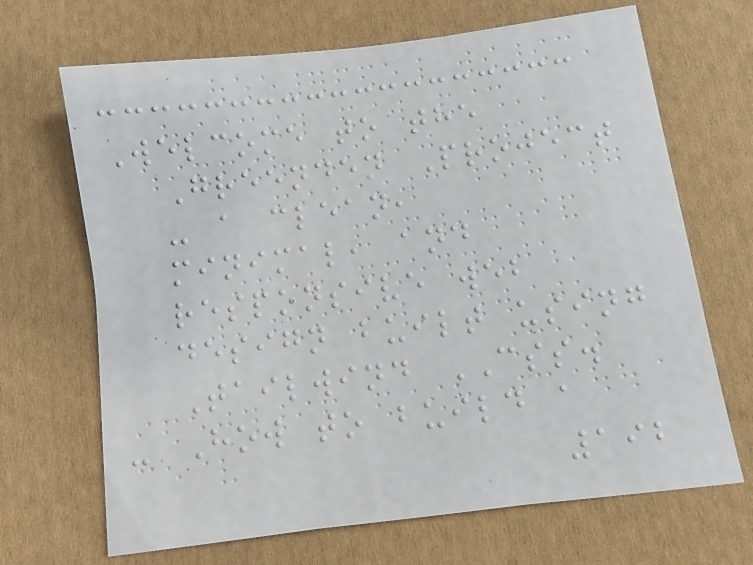Welcome to the
Greenden Project
- a clean,
minimal, and
responsive web
design built using
Tailwind CSS.
- How to build a
192
